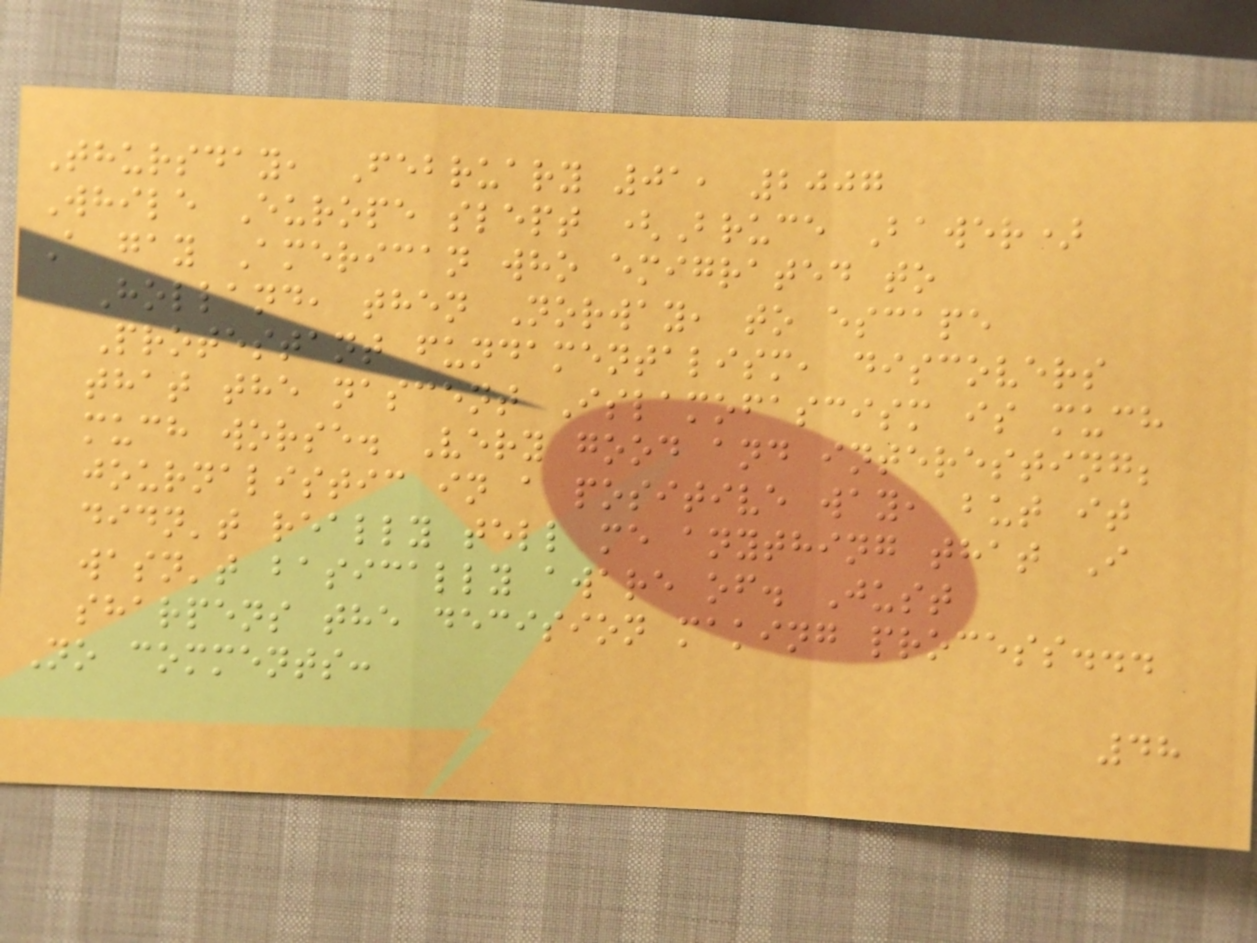Thursday, February 01, 2007
While Europe slept (Bruce Bawer)
A gay American who emigrated to
Holland, then Norway, to escape
Protestant fundamentalism, discovers
that the nascent Islamofascism is much
much worse. Very good and interesting;
journalistic in a positive way, but it
didn't really tell me anything that I
wasn't basically aware of. Just
sharpens the decision making process...
No comments:
48
